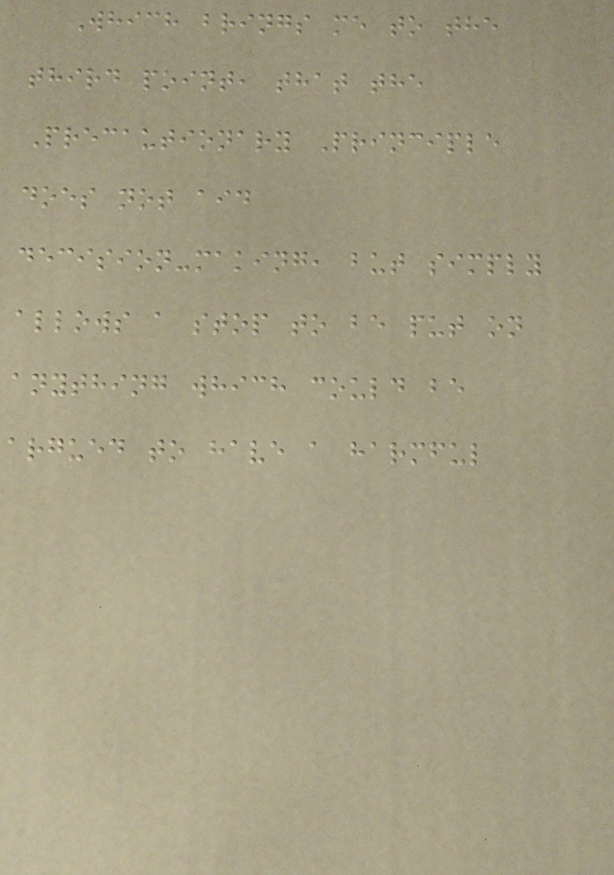Which brings me to the
third point, that the
Precautionary Principle
does not aid
decision-making, but simply
allows a stop to be put on
anything which could be
argued to have a harmful
